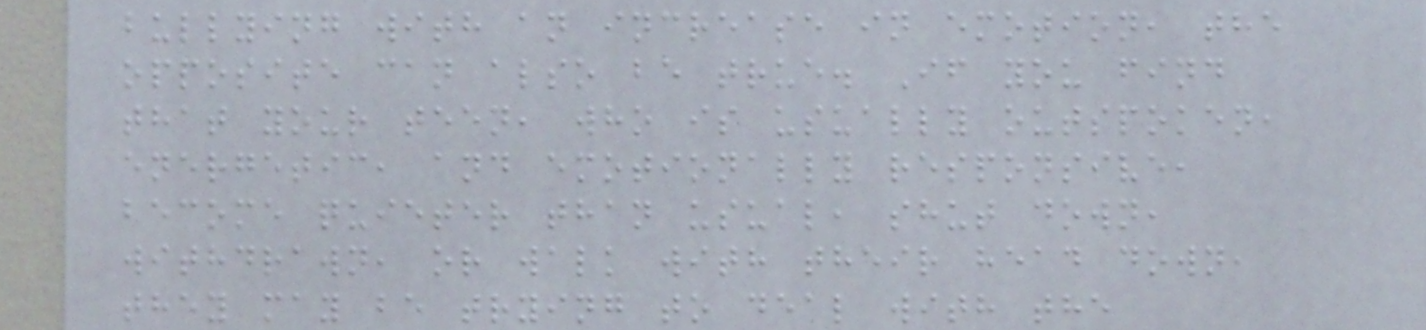bullying with an increase in emotion, the
opposite can also be true. If you find
that your teen, who is usually outspoken,
energetic, and emotionally responsive,
become quieter than usual, shut down,
withdrawn, or walk with their head down,
they may be trying to deal with the
